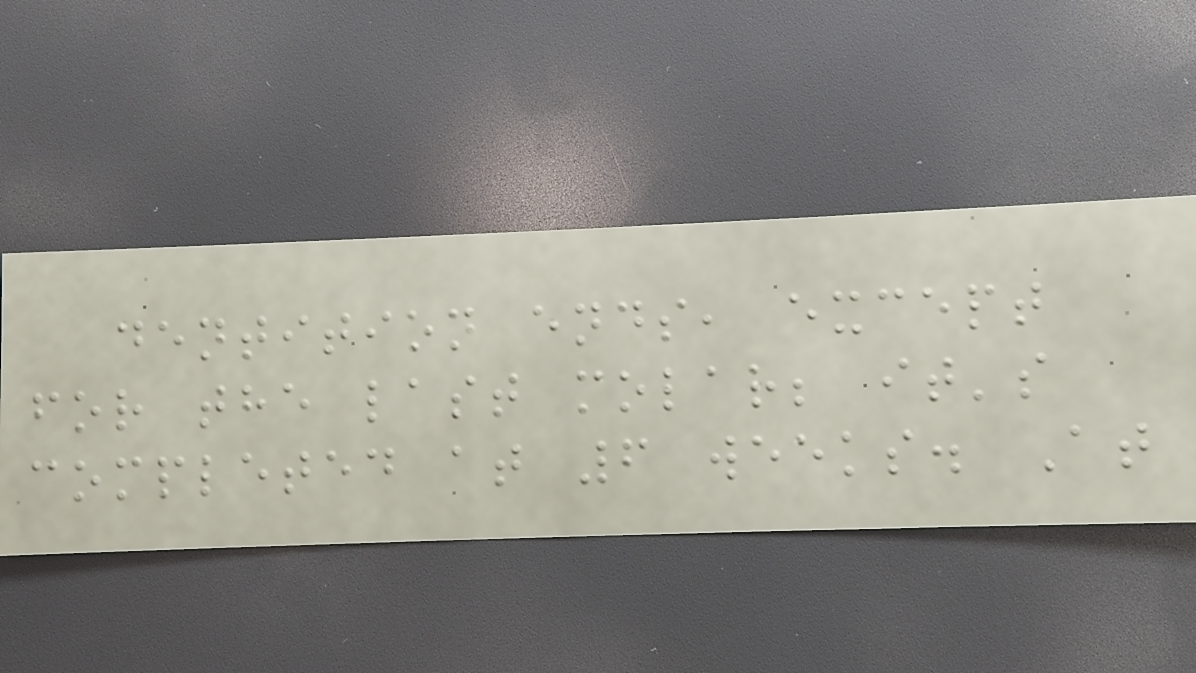dentition ends, except
for the last molar; it's
completed at 6 weeks. At
